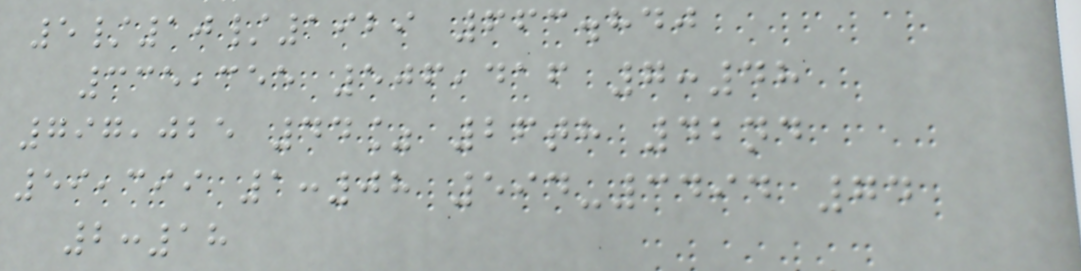5/10/1929 663.840
335,355 506,416 7:48
797,025 44% 26th 42nd
59,399 1:08 594-3494 74
2:18
